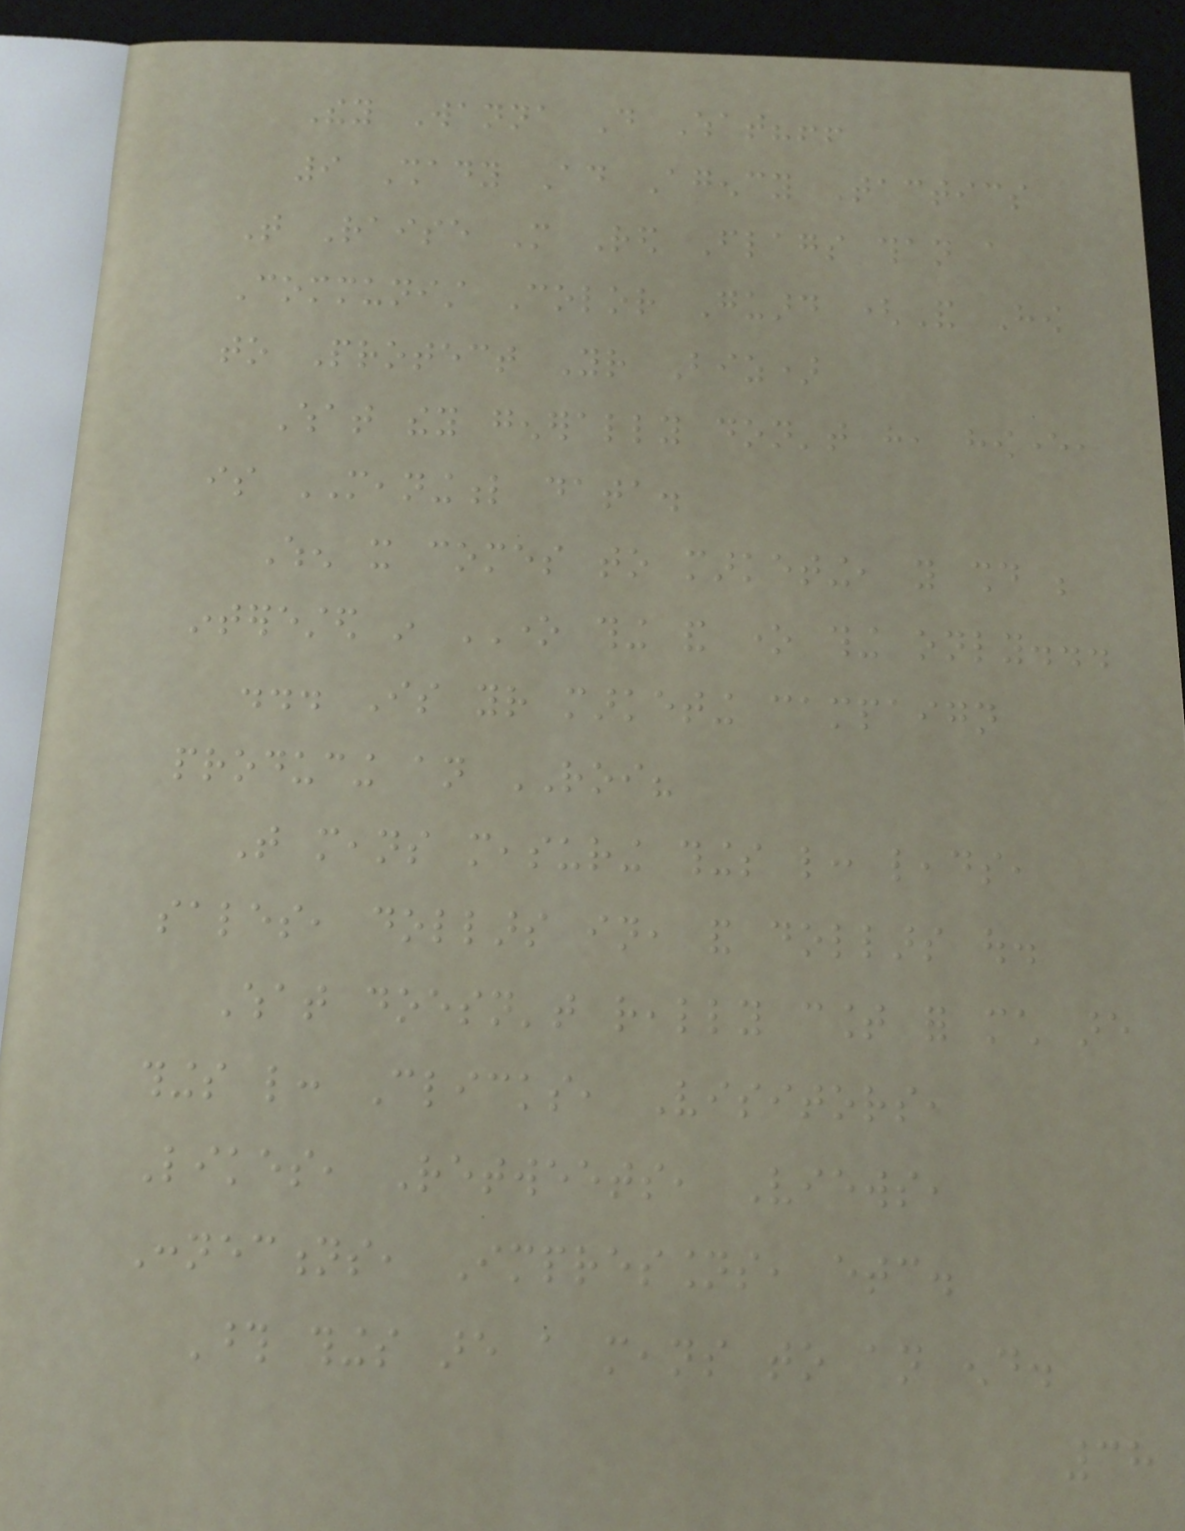They Wanna Do What?!!
9 Shady Ad Agency Tactics
That Raise More Red Flags than a
Communist Color Guard (And How
to Protect Your Biz)
What they generally don't have, however,
is MEANINGFUL data.
When it comes to marketing, you should be
interested in ONE thing and one thing only...
... Is your marketing campaign
producing an ROI?
That means measuring things like: leads,
sales, dollars in, and dollars out.
What doesn't really count for much are
things like: Clicks, Visitors,
Likes, Retweets, Views,
Connections, Impressions, etc.
Those things are a means to an end.
38
